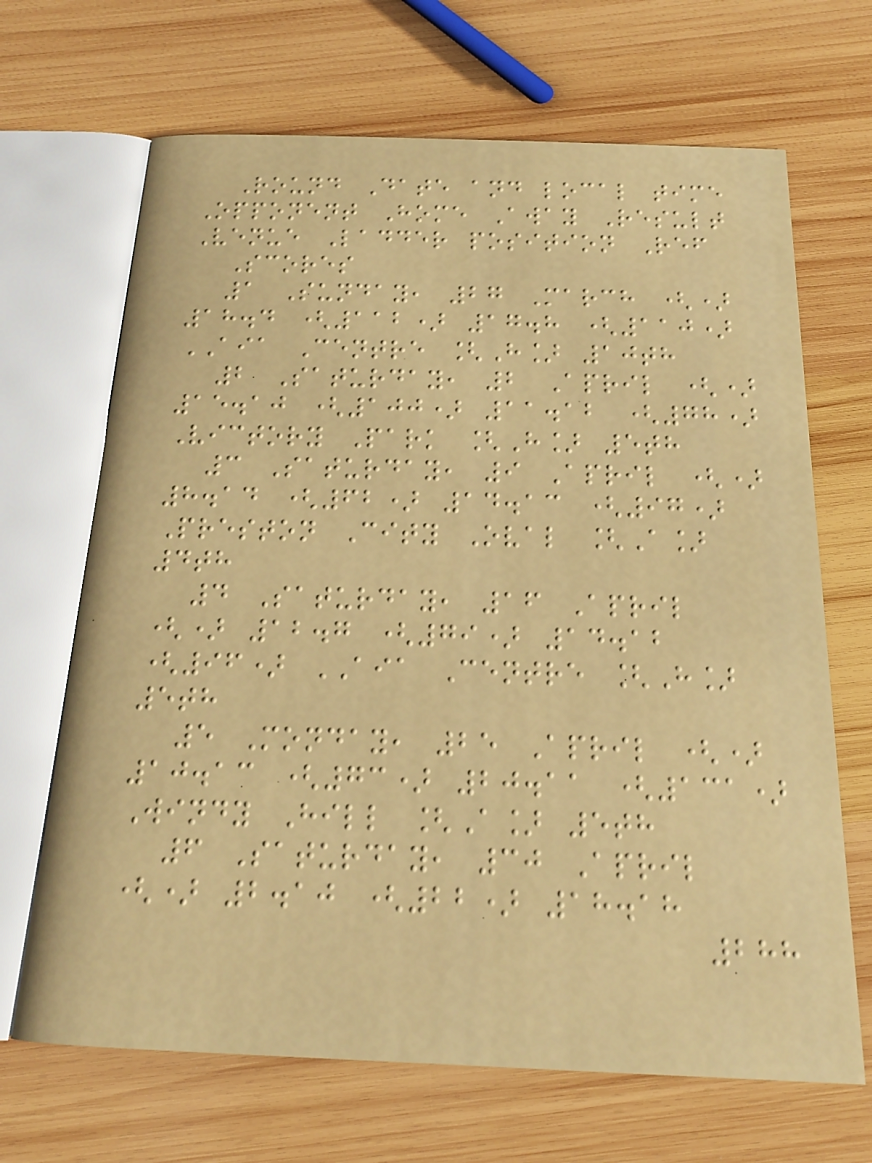Round Date and local time
Opponent Home Away Result
Venue Ladder position Ref
Scores
1 Sunday, 27 March ()
18.4 (112) 17.8 (110)
AIA Centre [H] 10th
2 Saturday, 2 April ()
15.10 (100) 11.12 (78)
Victory Park [H] 5th
3 Saturday, 9 April ()
8.14 (62) 14.13 (97)
Preston City Oval [A]
4th
4 Saturday, 16 April
() 12.7 (79) 14.12
(96) AIA Centre [H]
5th
5 Monday, 25 April ()
10.13 (73) 20.11 (131)
Windy Hill [A] 5th
6 Saturday, 30 April
() 2.10 (22) 18.18
288
